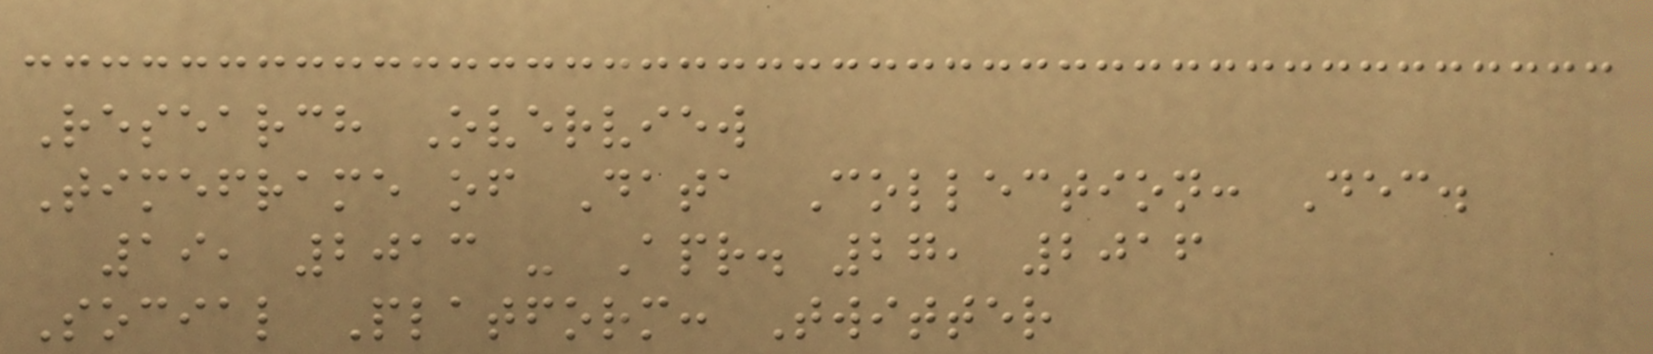Research Overview
Timeframe of Data Collection: Dec.
19, 2013 - Apr. 27, 2016
Social Platform: Twitter
